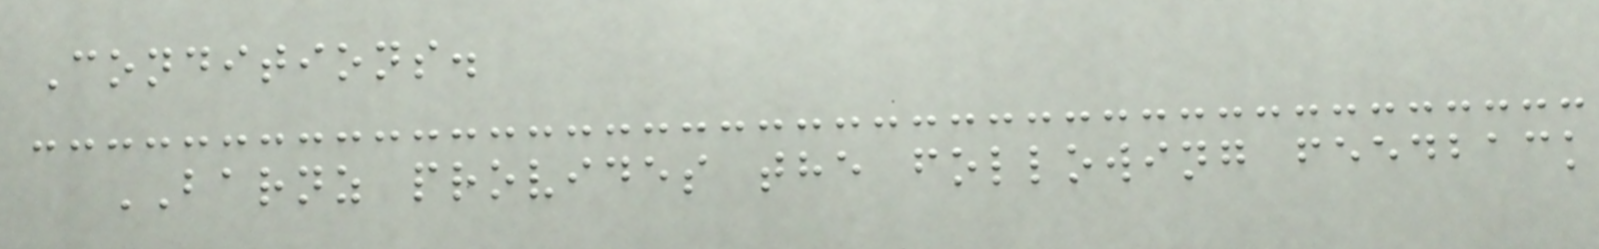Conditions.
BARNZ provides the following feedback
